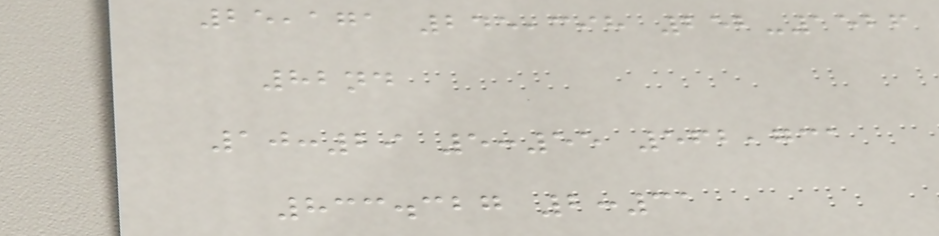25,171 245,398 252-1526
82nd
10:29 5:55 562,731
833.327 2:31
